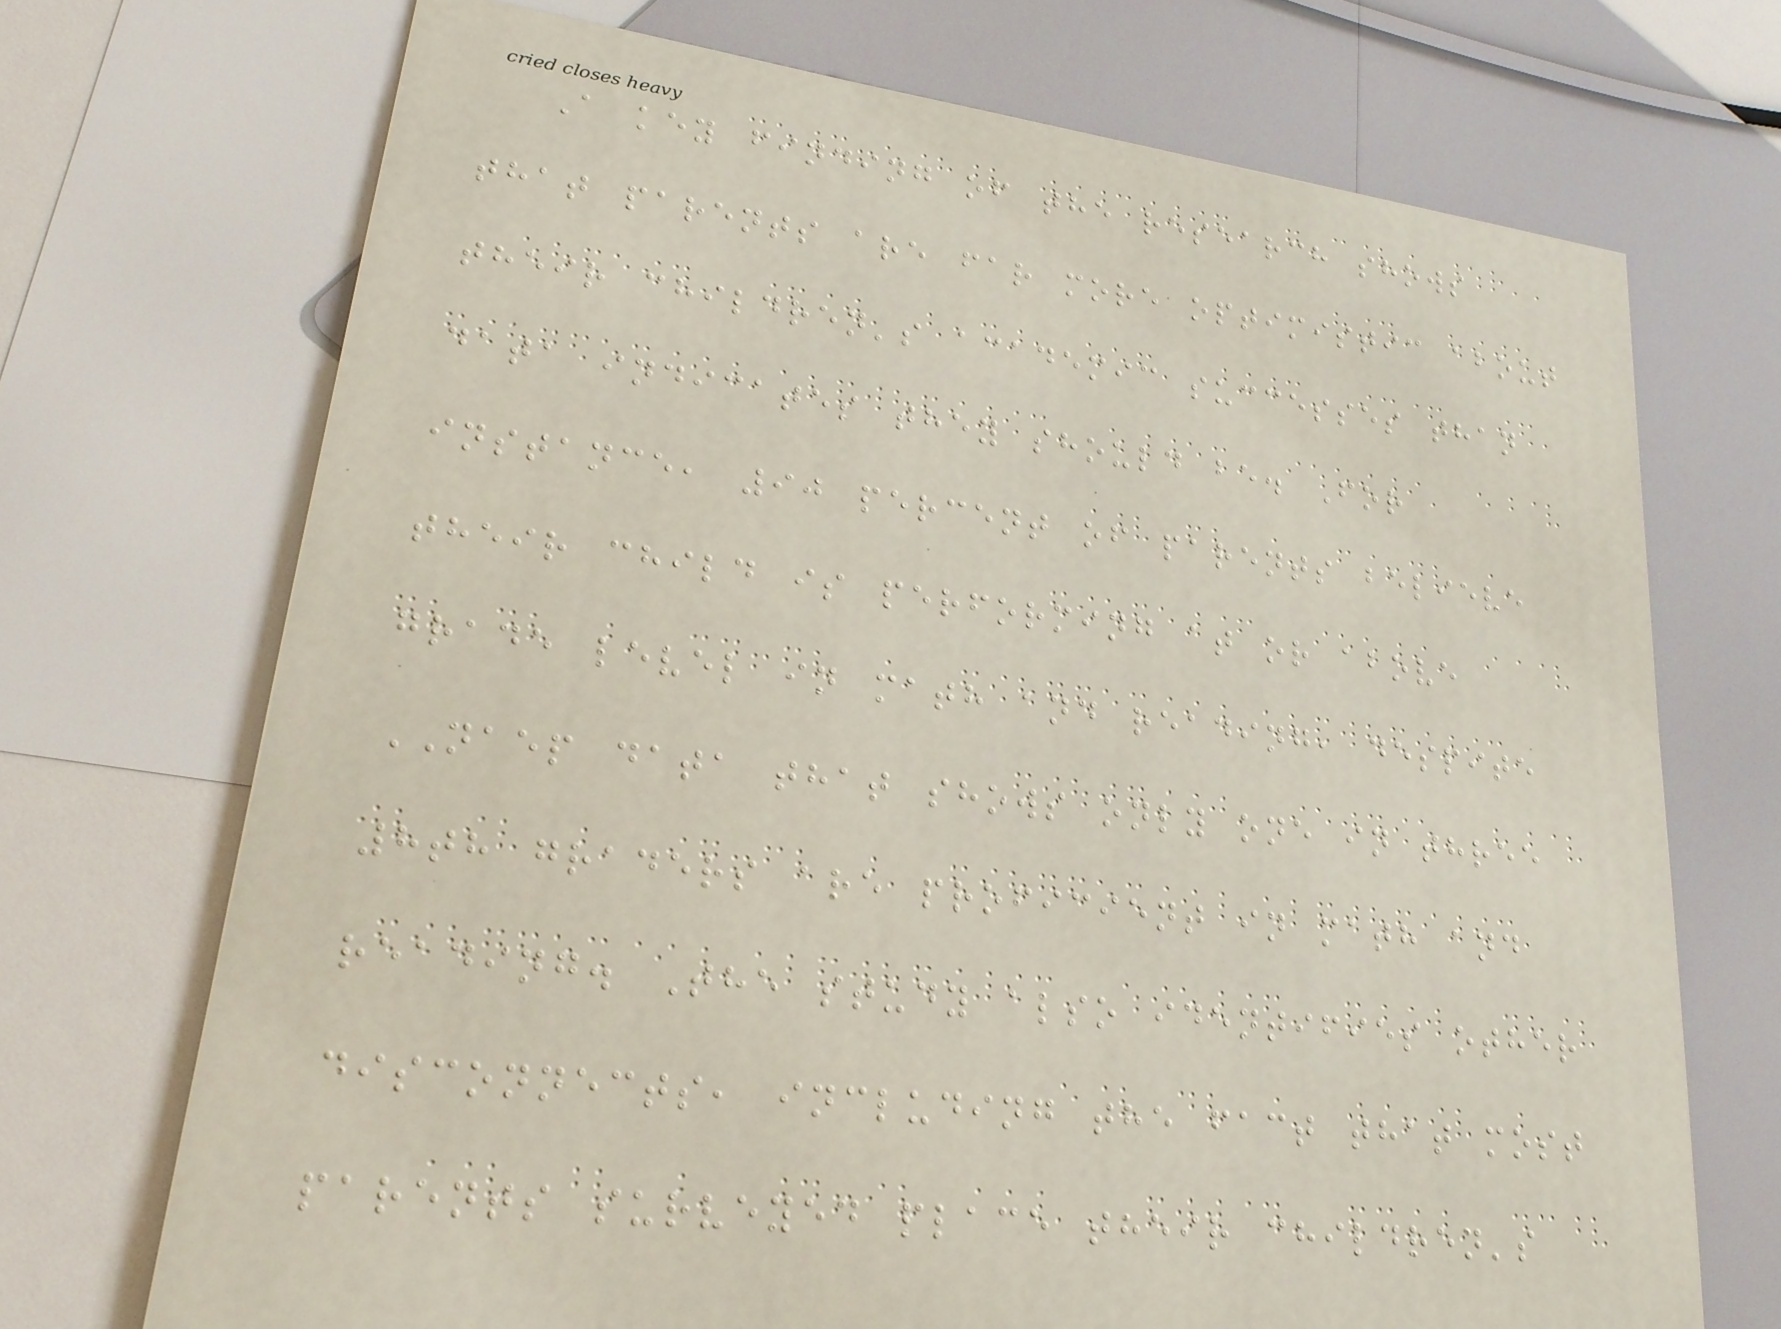A key finding of the research shows
that parents are far more optimistic about
their children's academic successes than
data indicates they should be. For
instance, 90 percent of parents believe
their child is performing at or above
grade level in math and reading, despite
NAEP data that shows only one in three
8th graders are proficient in math and
reading. The study also identifies other
disconnects, including the fact that most
parents surveyed place their children's
